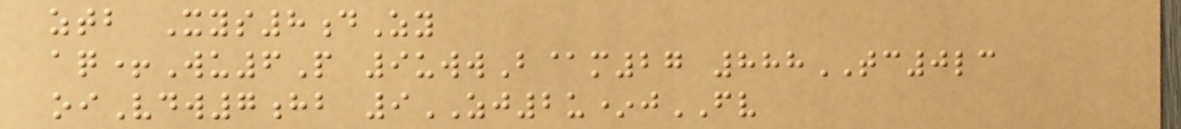ztb Xys8dZy
aq+Wu6P 9uwwB@m27 888TC0lc
oiVdw7hb 9ZJ2u*jFV
